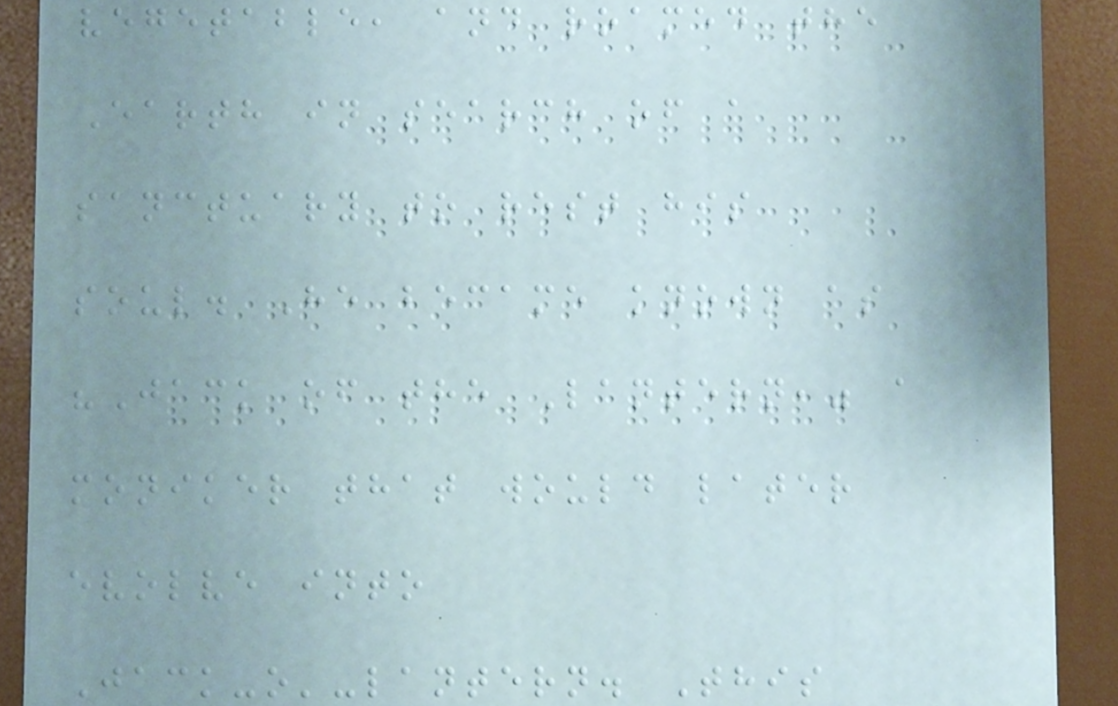vegetable, and roamed the
Earth in search of a
sanctuary to rest his
soul. He became known as
"Jack of the Lantern," a
moniker that would later
evolve into
Jack-o'-lantern. This
